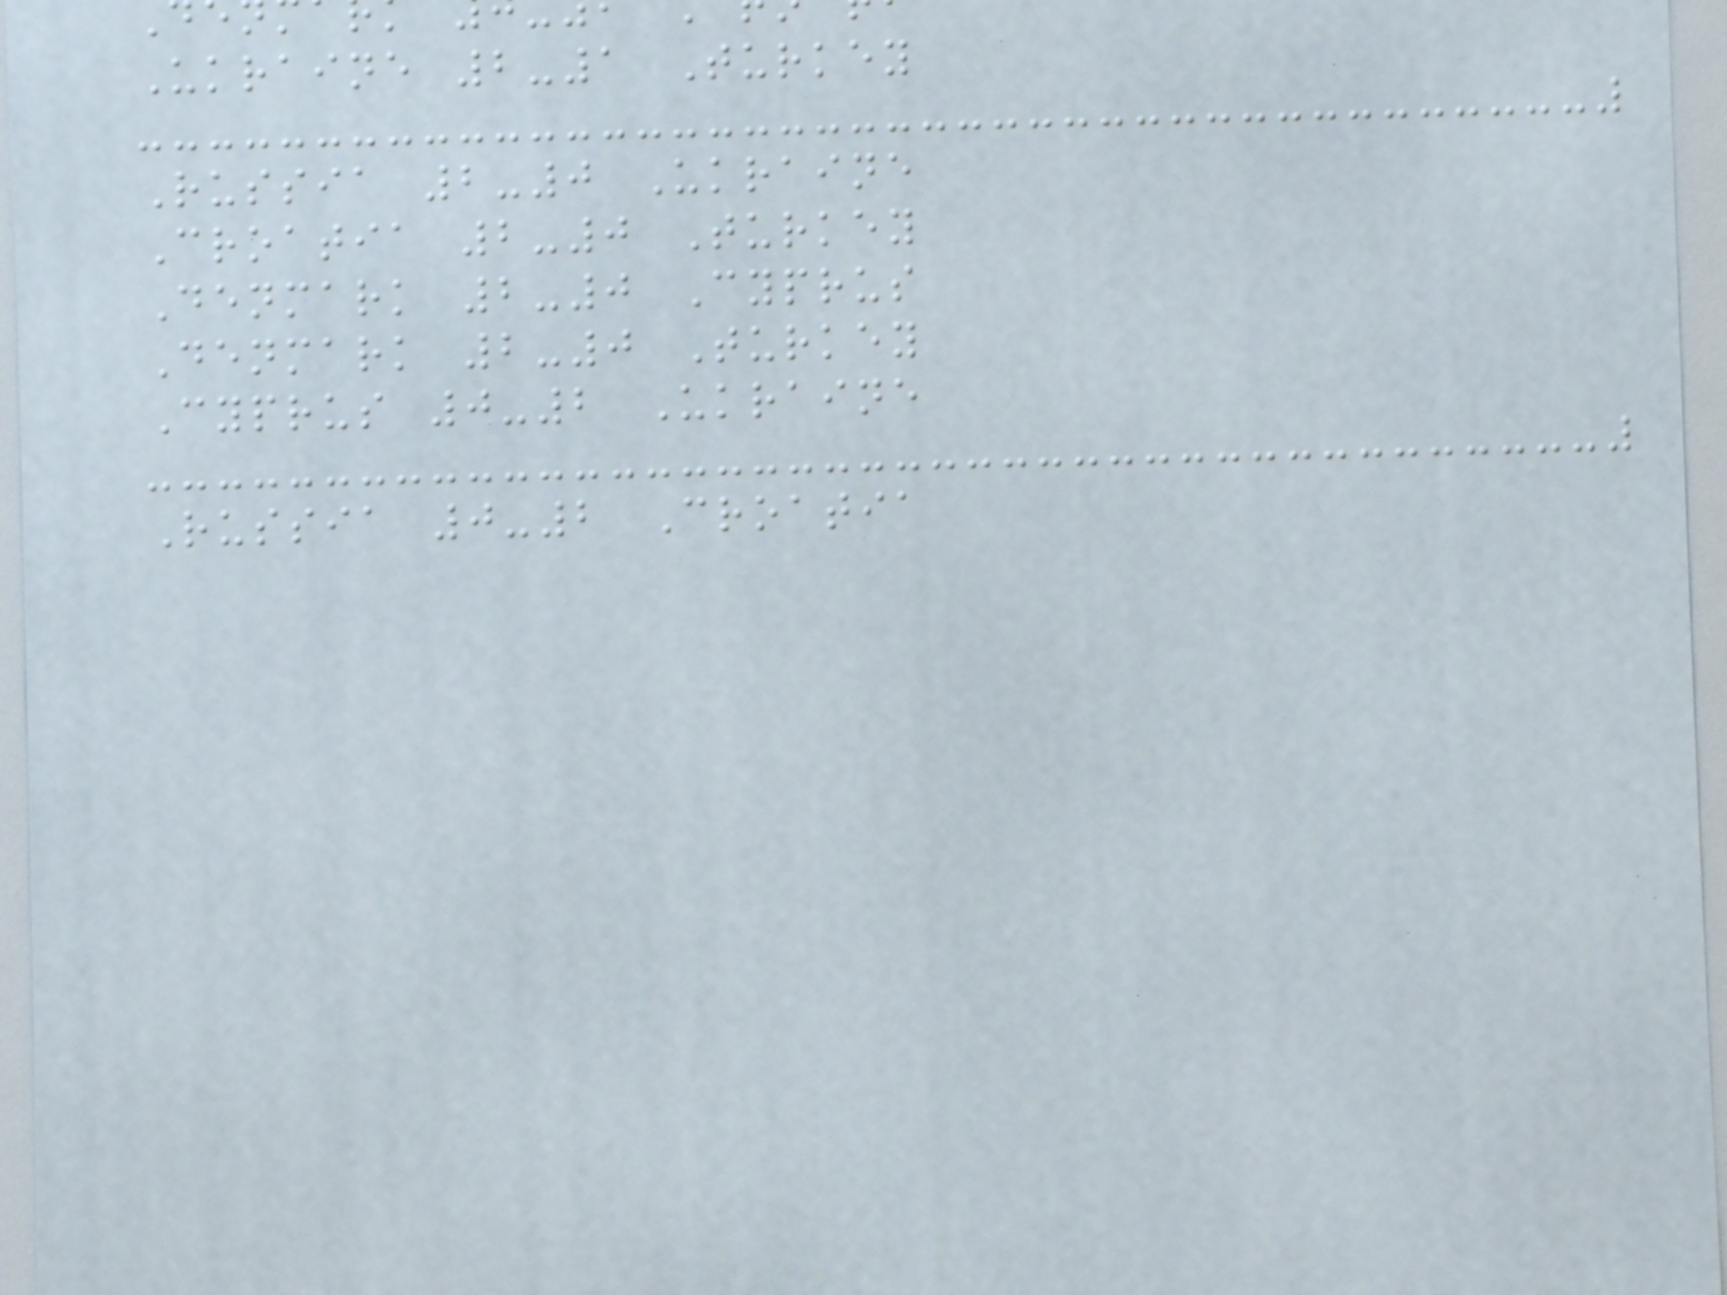Ukraine 2-1 Turkey
Russia 2-0 Ukraine
Croatia 2-0 Turkey
Denmark 2-0 Cyprus
Denmark 2-0 Turkey
Cyprus 0-2 Ukraine
Russia 0-2 Croatia
